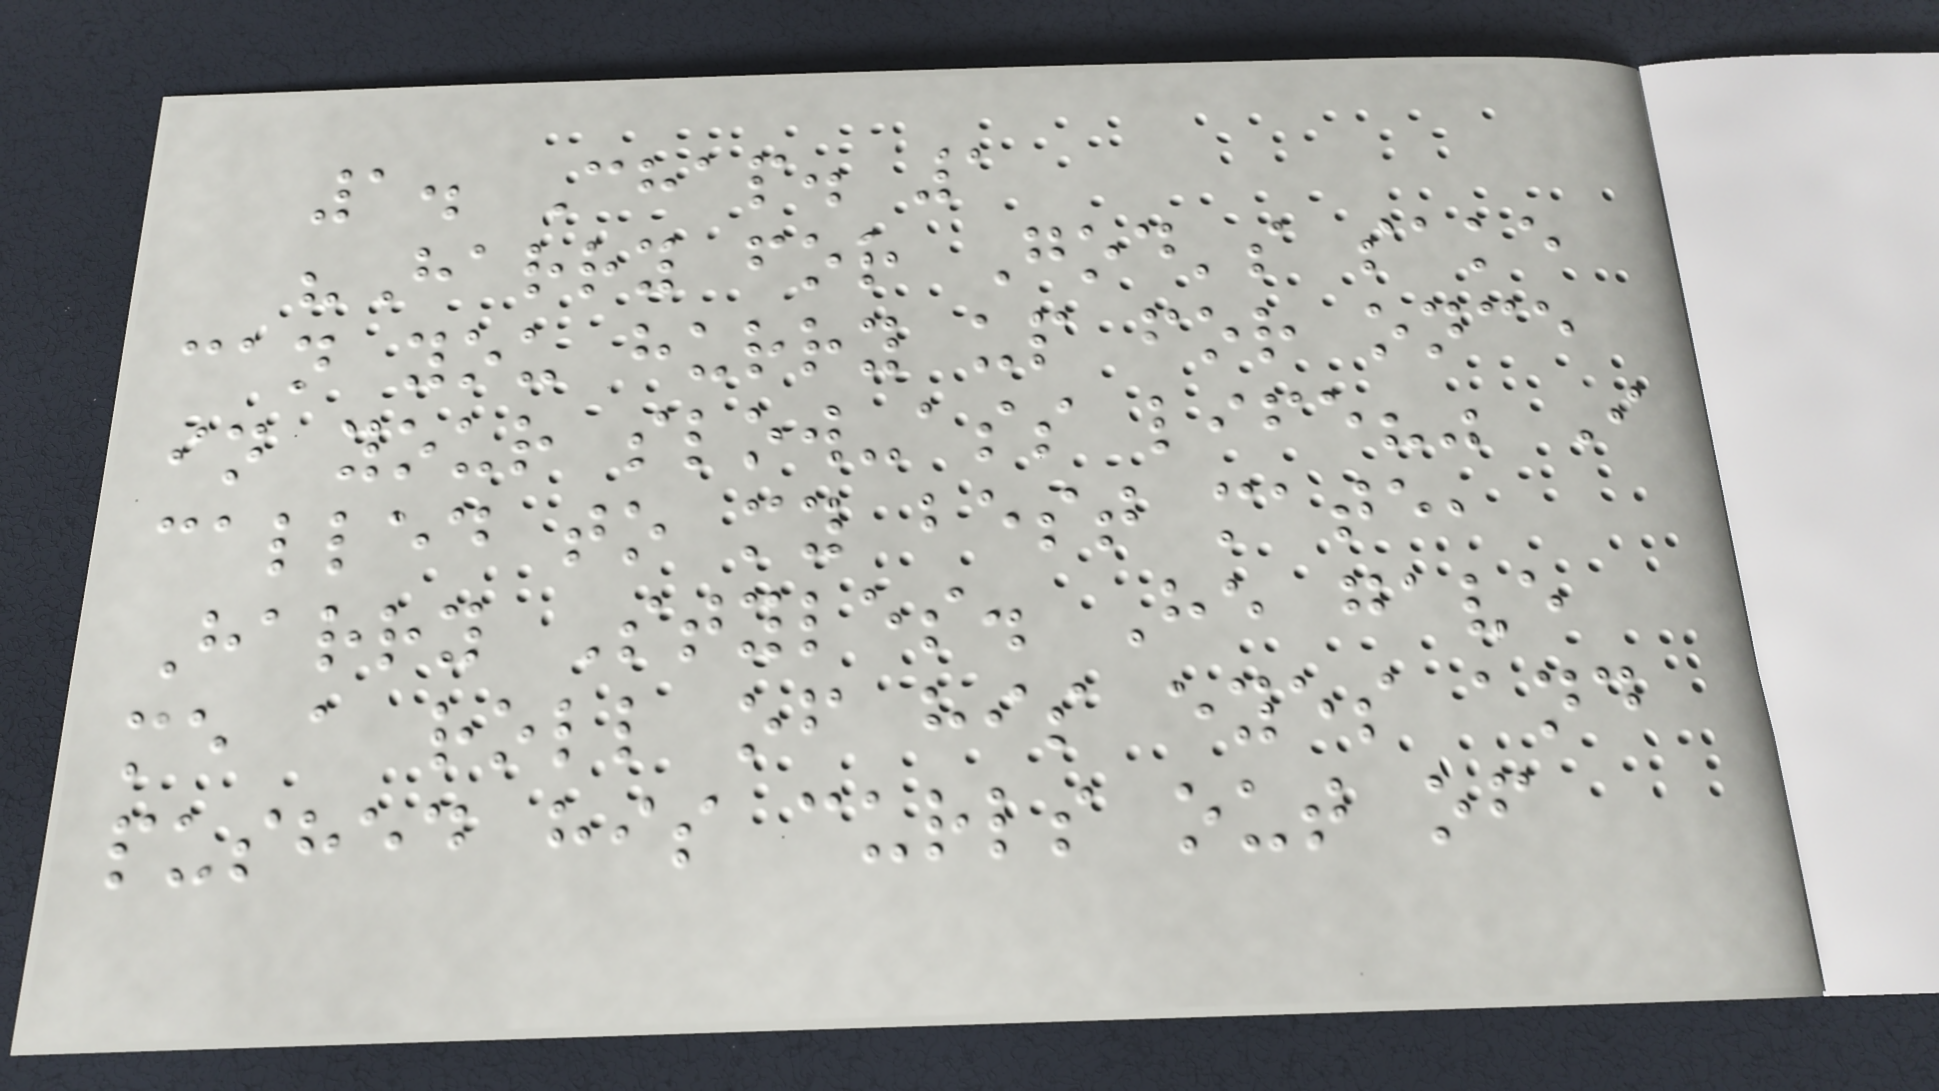1. Chap. 1
"Harry for God's sake
can you hurry up for once
in your slow-ass life?" I
called to my best mate,
Harry Styles. He gave
me a roll of his eyes and
pushed his curls out of
